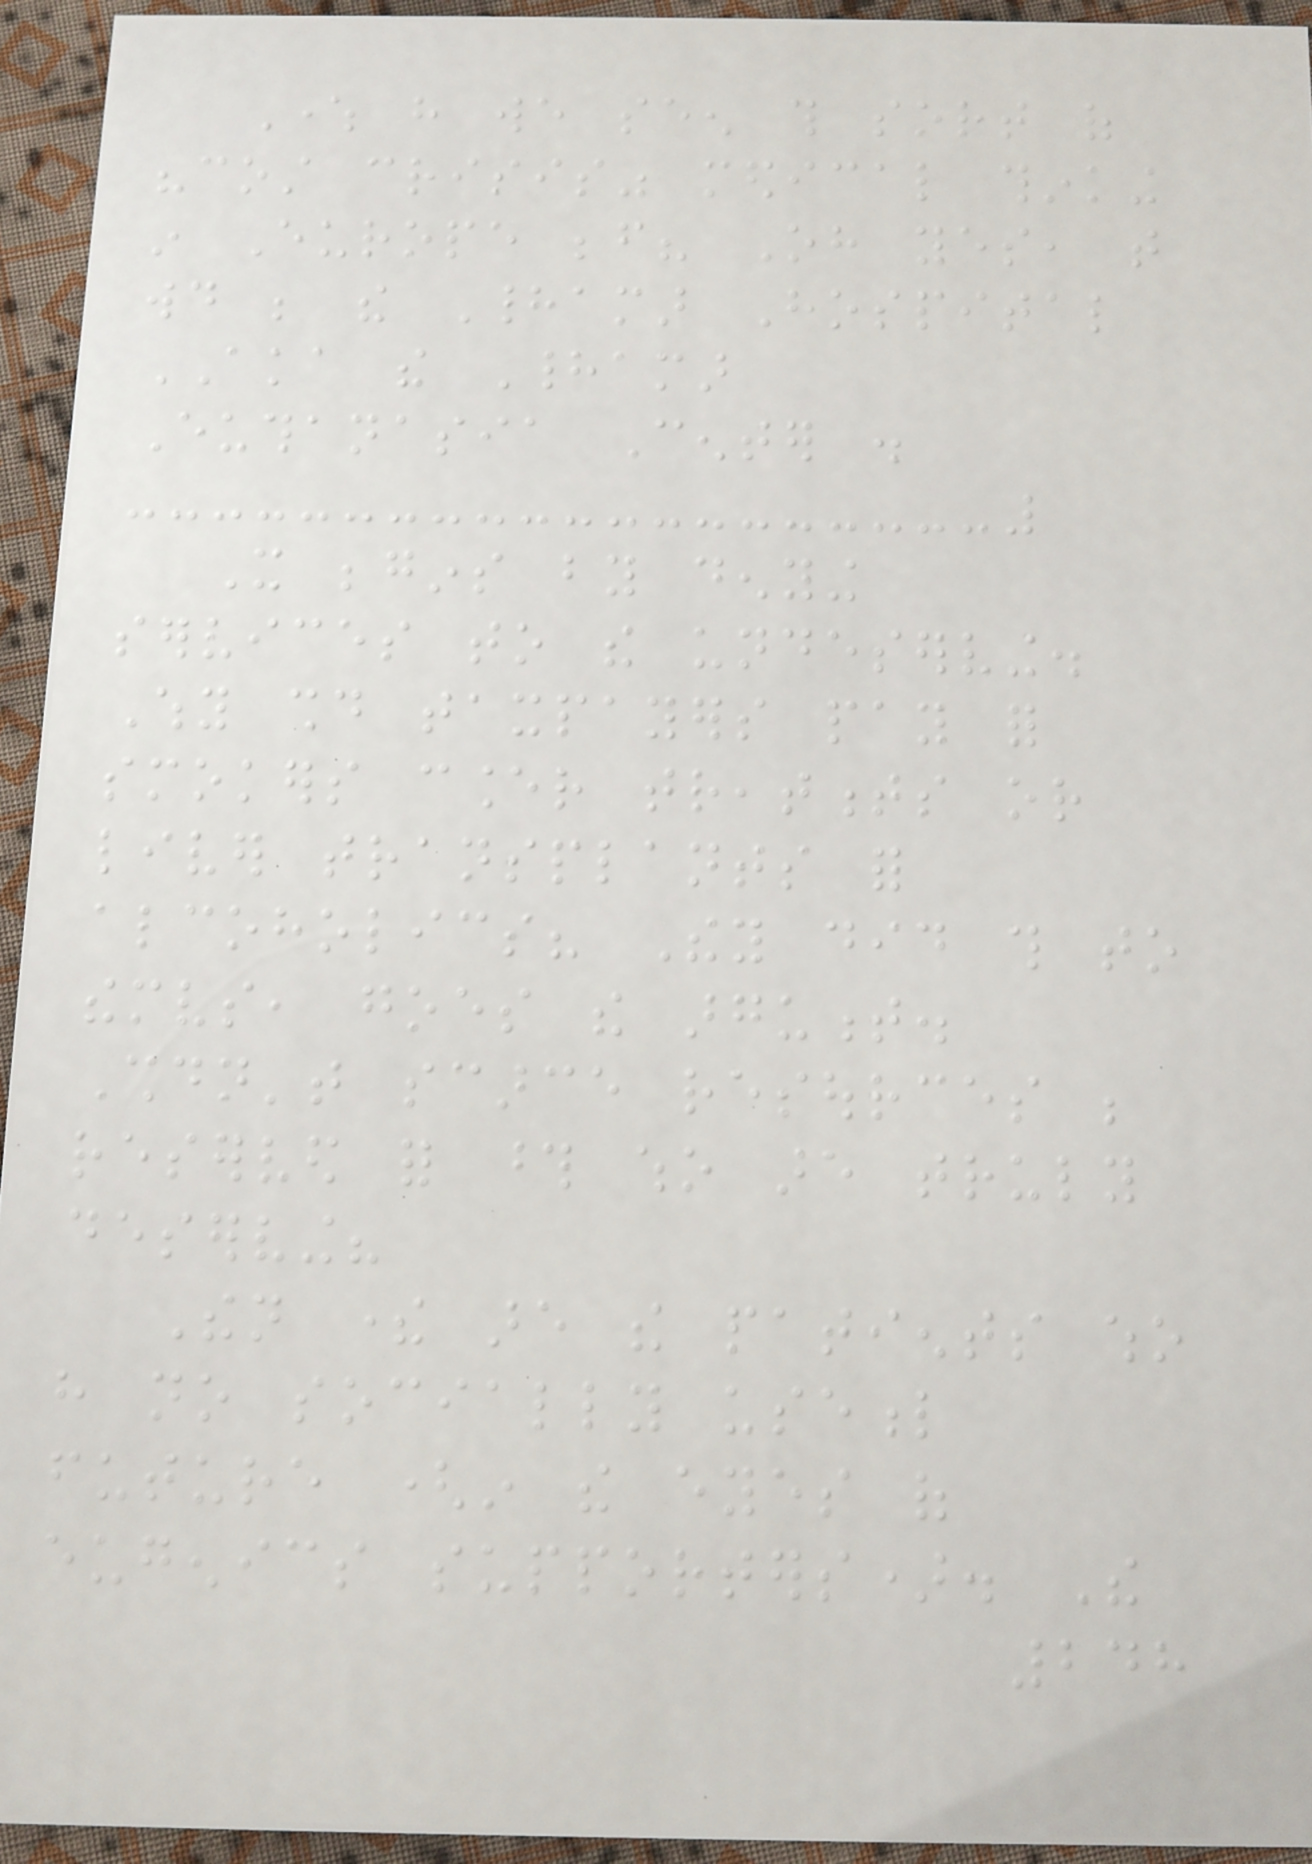Where have we seen this sort of
"cost crisis" medical thinking
in Europe before? Oh yes, that
would be the Hadamar Hospital
AKA the Hadamar
Euthanasia Center .
It begins by denying
services to the undeserving.
Why should taxpayers pay for
smokers cancer treatments or
liver transplants for
alcoholics? They did this to
themselves, goes the argument.
Shouldn't scarce resources be
reserved for those who are truly
deserving?
Then there are the patients who
have no socially useful
future (in the eyes of
eugenics supporters). The
248
